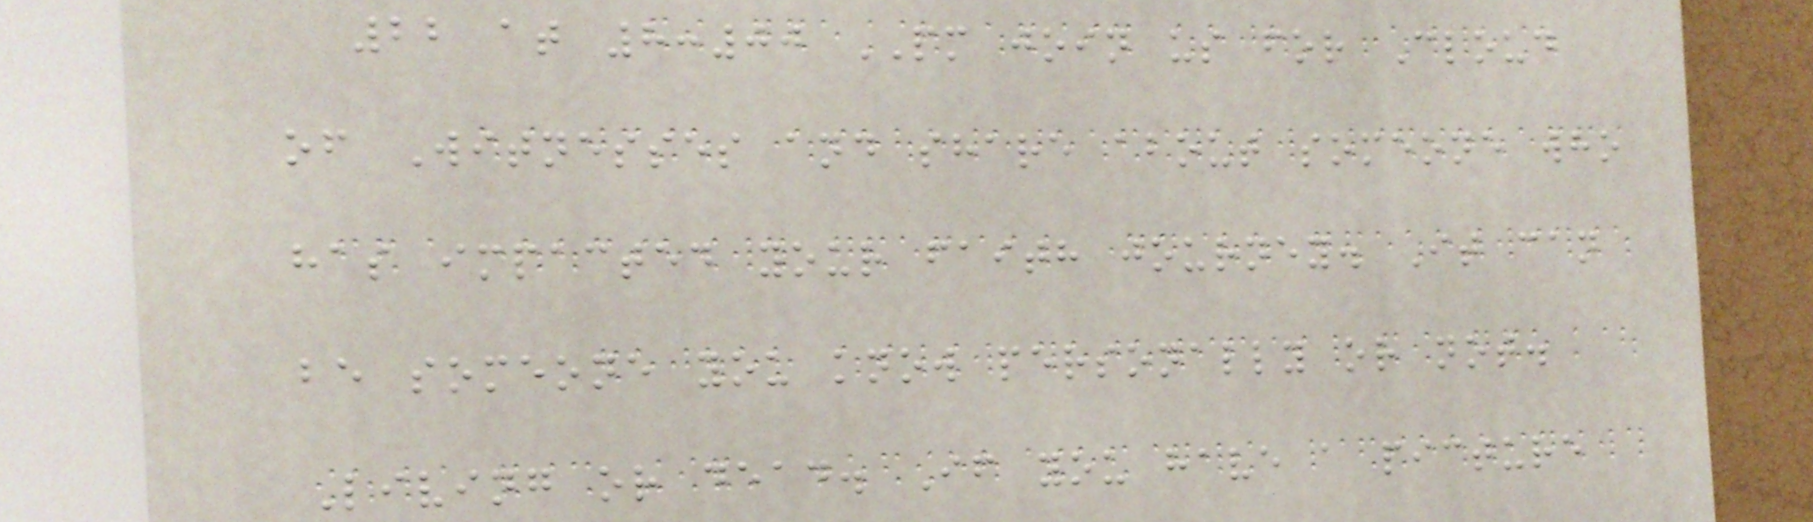22 at 8:00 PM join us for Cloud
of Witnesses and share about someone who
has impacted your faith journey. It can
be someone you know personally or not.
Living or dead. If you have a picture
